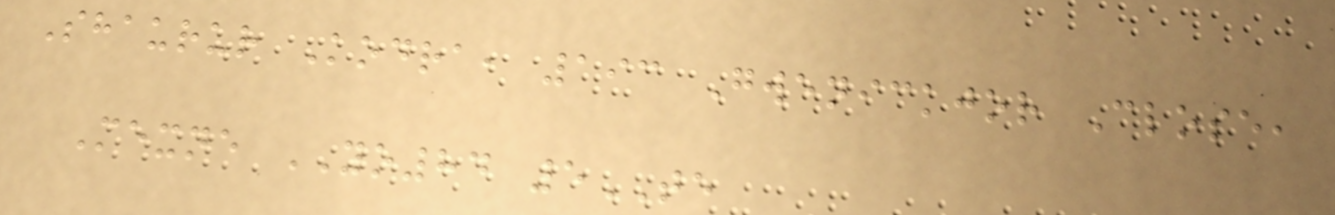Shaurur Kodra, 193 Gwenickjor Close,
Mexne YO84 5TE
